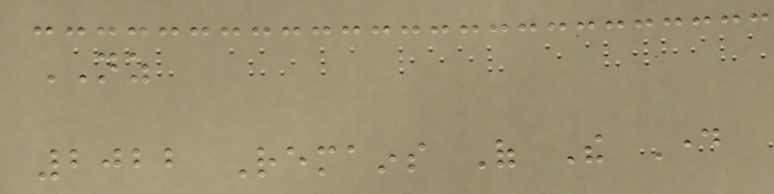NZ
2022 Remains Of The Day
